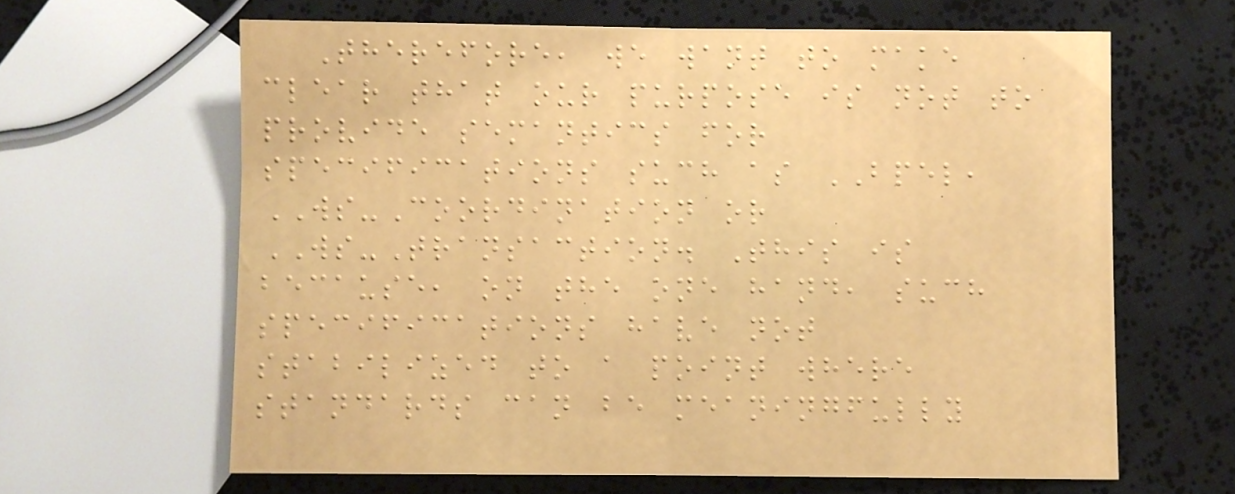Therefore, we want to make
clear that our purpose is not to
provide semantics for
specifications such as BPEL,
WS-Coordination or
WS-Transaction. This is
because, on the one hand, such
specifications have not
stabilized to a point where
standards can be meaningfully
